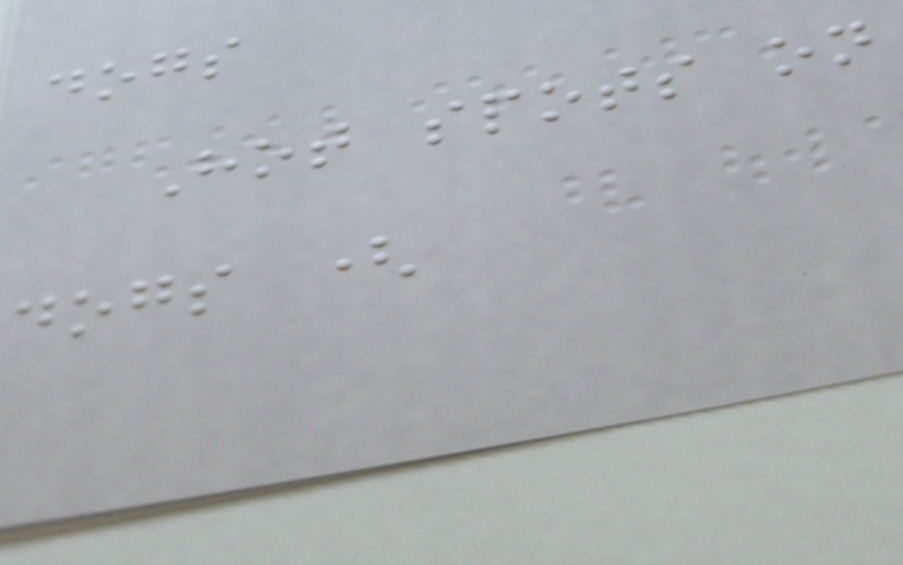dogs
Hot spots on
dogs (
